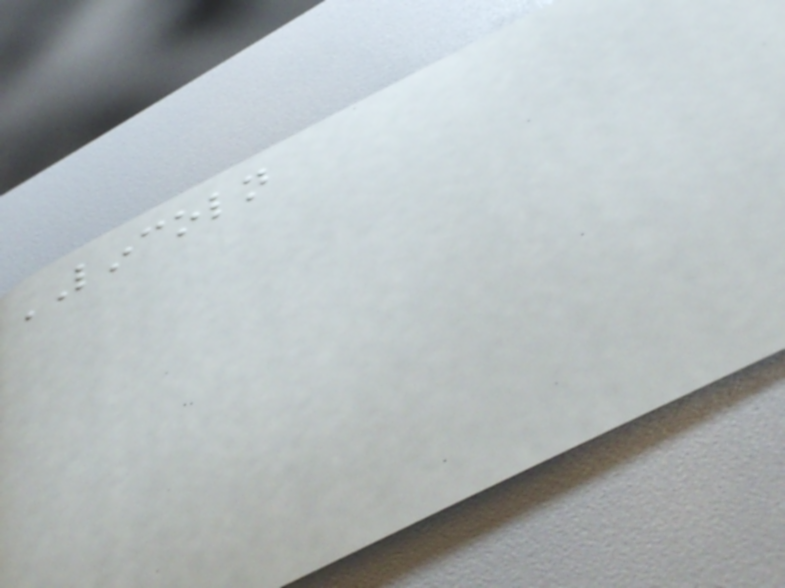LINCOLN
